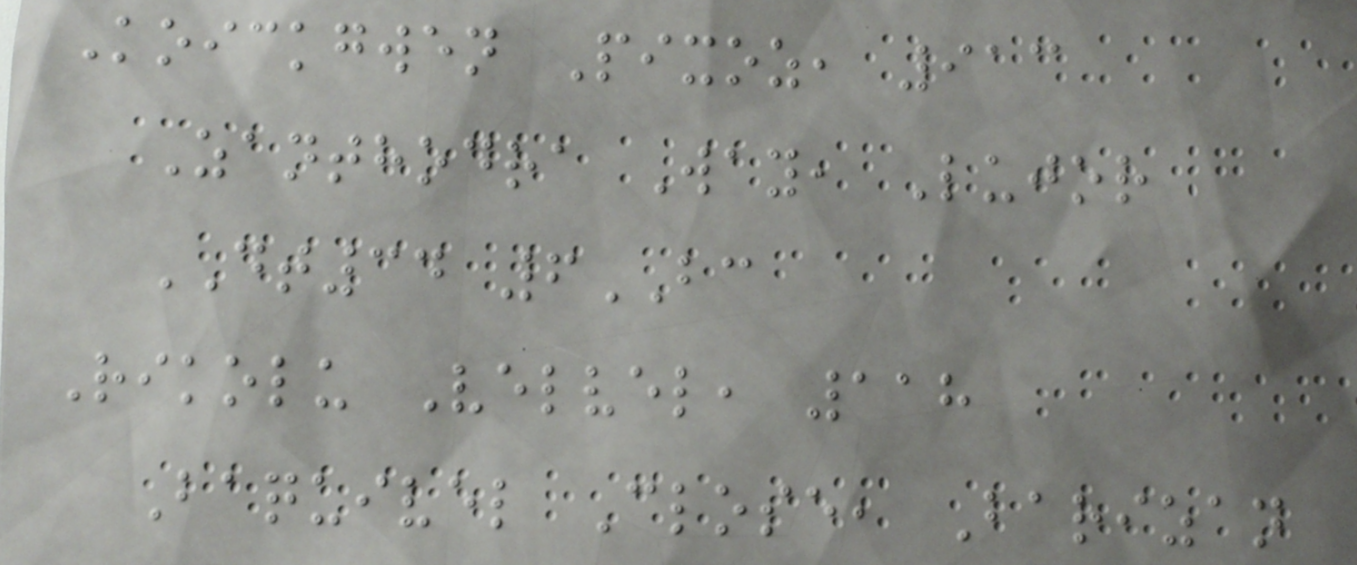Koickgwen Pixoz, 913
Zanthodra Way, Lujor
DT34 6BC
Rikolu Velvel, 118
Baquivel Close, Barizan
